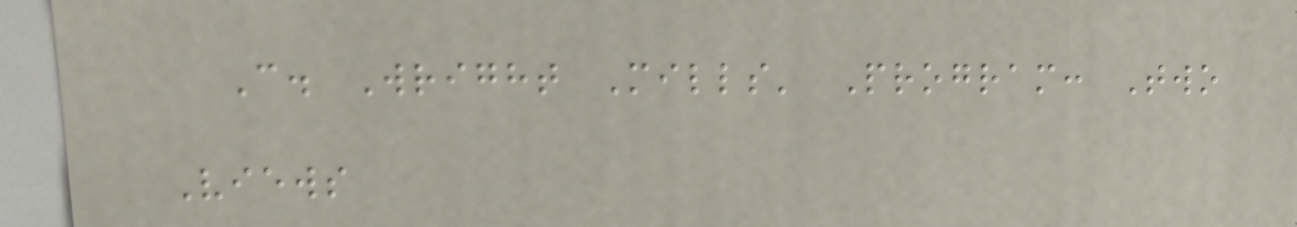C. Wright Mills' Program: Two
Views
